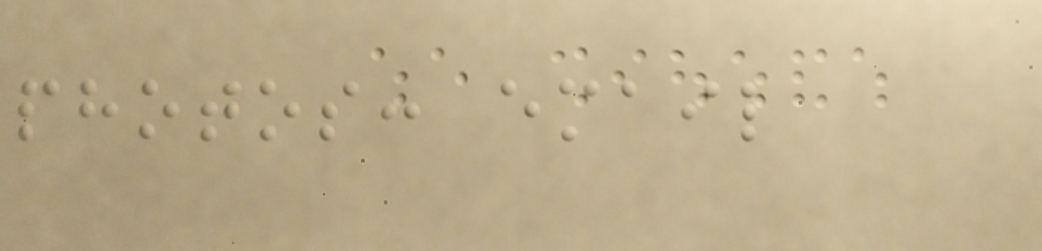photos: email
